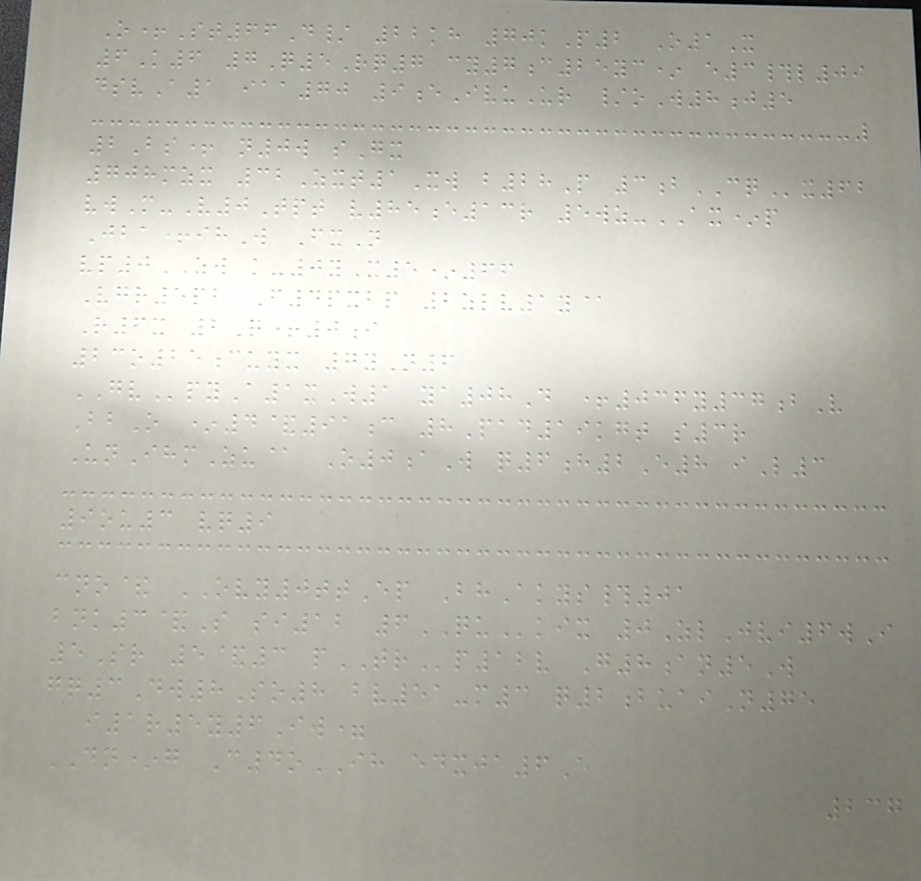O+St66D/ 22kh 70kP2 O1X
6K6 7Q5Rq7 cy7c25yc* e3#l09
dsvA1 iaa70 9eIvuUr /oW8j5
2Bs+ n0w sGx
708mzx 32Zxt1Xw b28P 3bCQx62
vwM-V0Tpt v85e13r 5wz-AX*p
Jba+ihW FxN
vp0ZW k-0yX5*66
Vgr5pb F4pxbp 2zlv1y@
R6x 2Q+0i
23o25cuyx 7yN6
GVpyA1xW1 ya08D +036y37bV
BbO *4&91c 8Pad19kgt s3r
UnIhmZu@ O0aW q6h2E8 iL3
9ou3 vq9
cno& OVY0ttEp BhAkys#01
bnk3&S si12 6QUkix 0ZlJvi6wI
5Sr 5&3 pTRp12v G8an5W
gq3Dw8So8 bv51-m3 q2buaiN75
i1r5y6Iw=
DN*g C4oIH edxja6E
237
